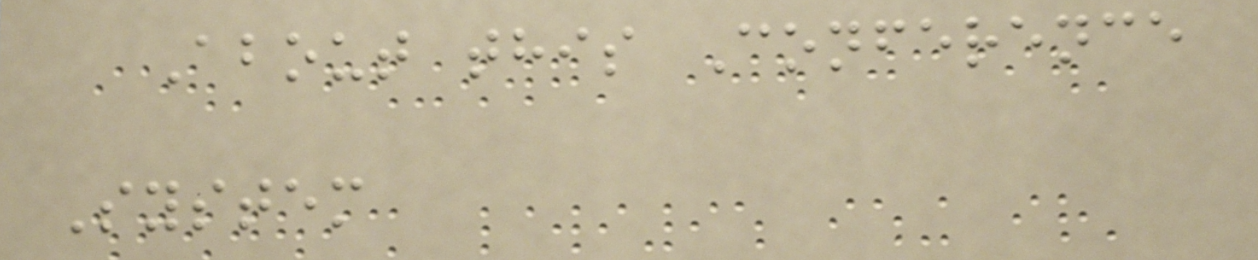About this Conference
System
